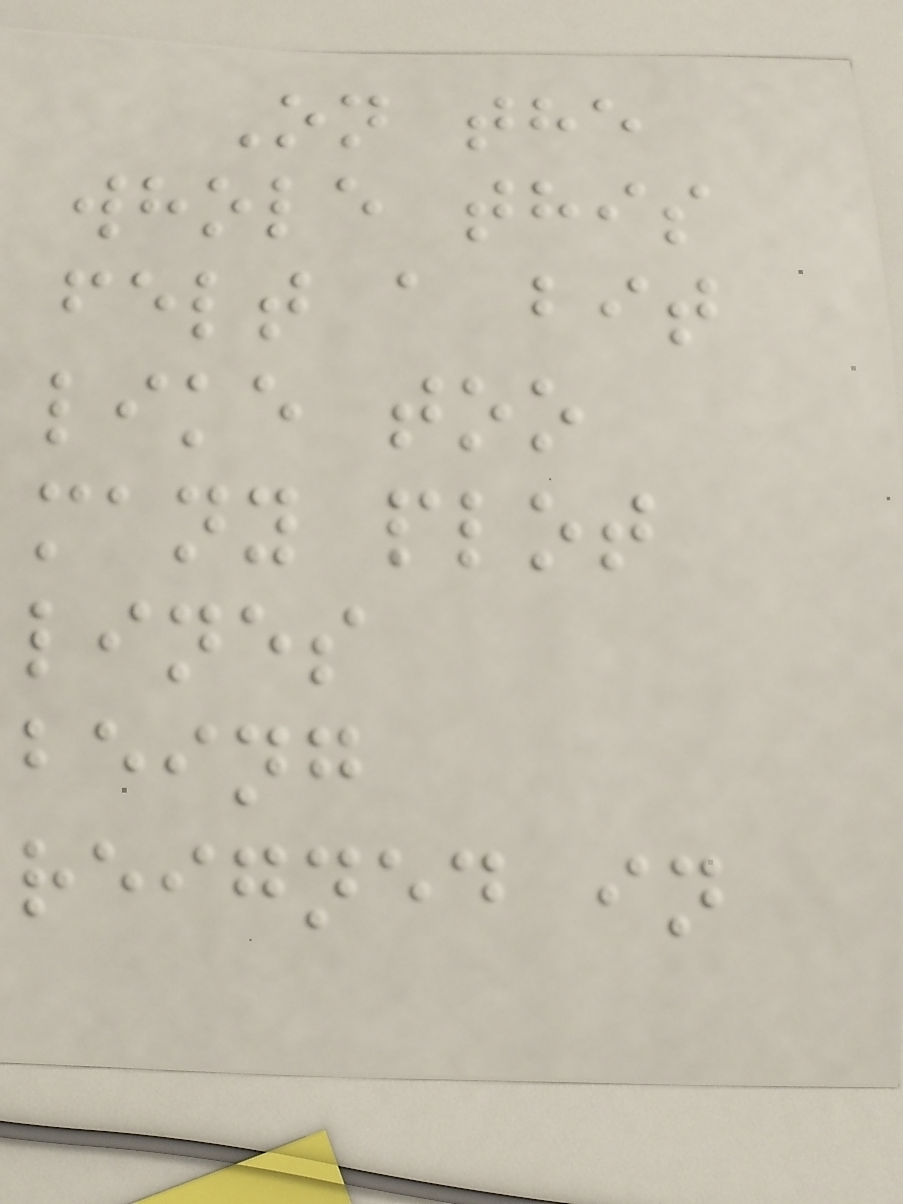On the
whole this
felt a bit
like too
many plot
lines
being
reigned in
